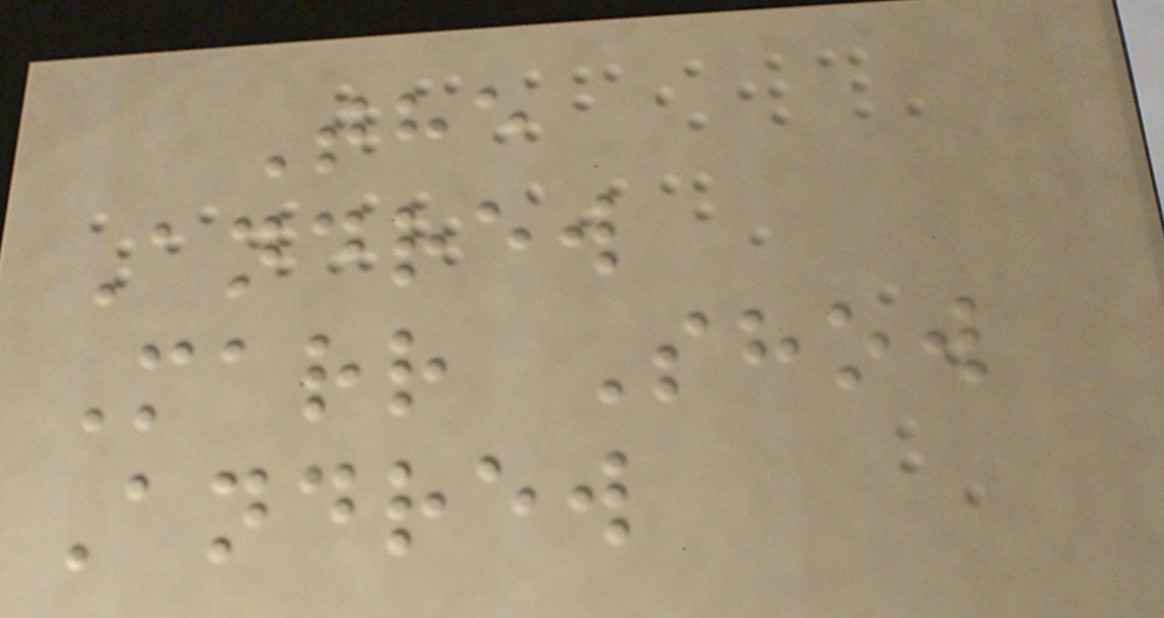The
Andrew
Marr Show
Andrew
